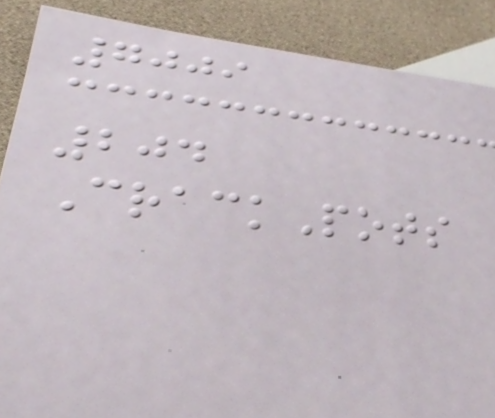7009
204
CrackPots
